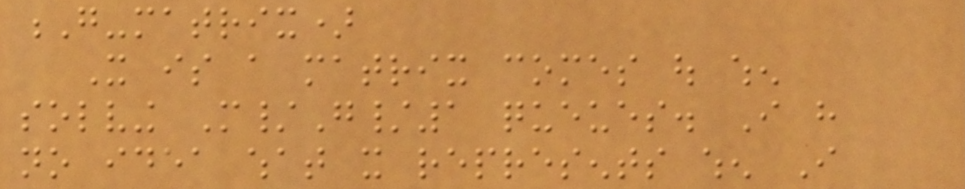G-matrix)
It is a matrix comes out when
solving M/G/1 queues. I have
no idea what it represents when I
